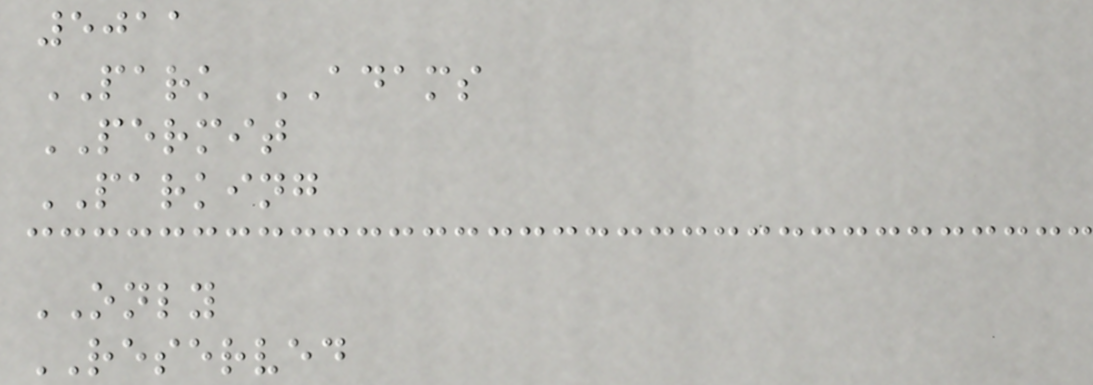5011
PARK ADAMS
PERMIT
PARKING
ONLY
RESERVED
